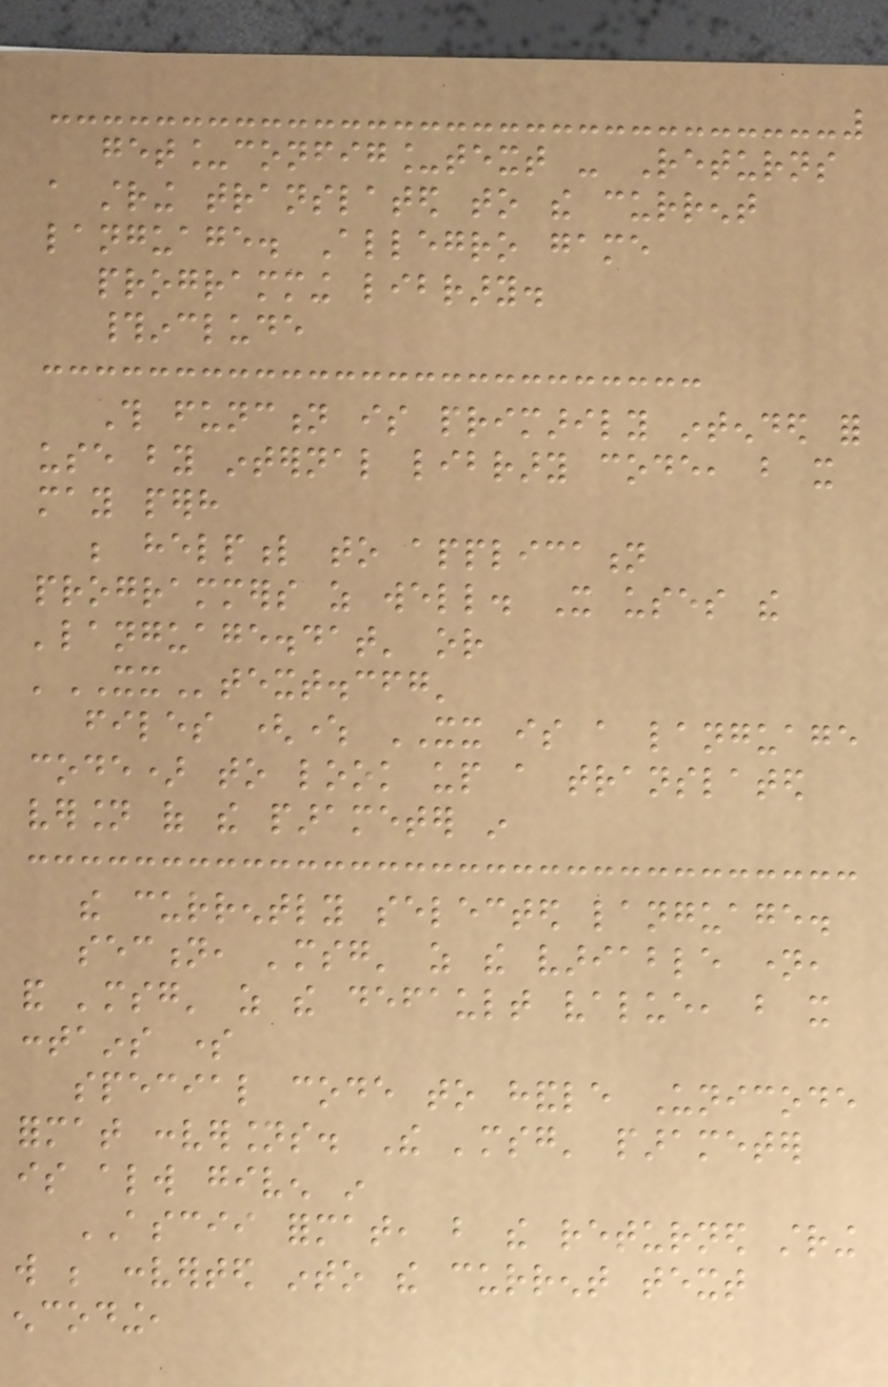get_config_text - Returns
a string translated to the current
language. Allegro game
programming library.
#include
This function is primarily intended for
use by internal library code, but it
may perhaps
be helpful to application
programmers as well. It uses the
'language.dat' or
'XXtext.cfg'
files (where XX is a language
code) to look up a translated
version of the parameter in
the currently selected language.
section, 'msg' as the variable name,
and 'msg' as the default value, but it
contains some
special code to handle Unicode
format conversions. The 'msg' parameter
is always given in
ASCII format, but the returned string
will be converted into the current text
encoding,
